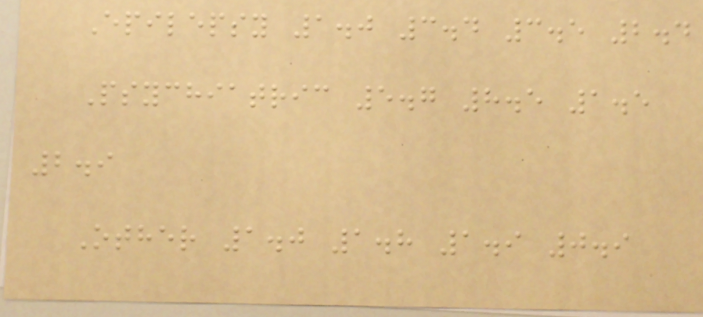Epilepsy 1.0 3.4 3.5 2.4
Psychiatric 5.7 8.5 1.5
2.9
Other 1.0 1.8 1.9 0.9
